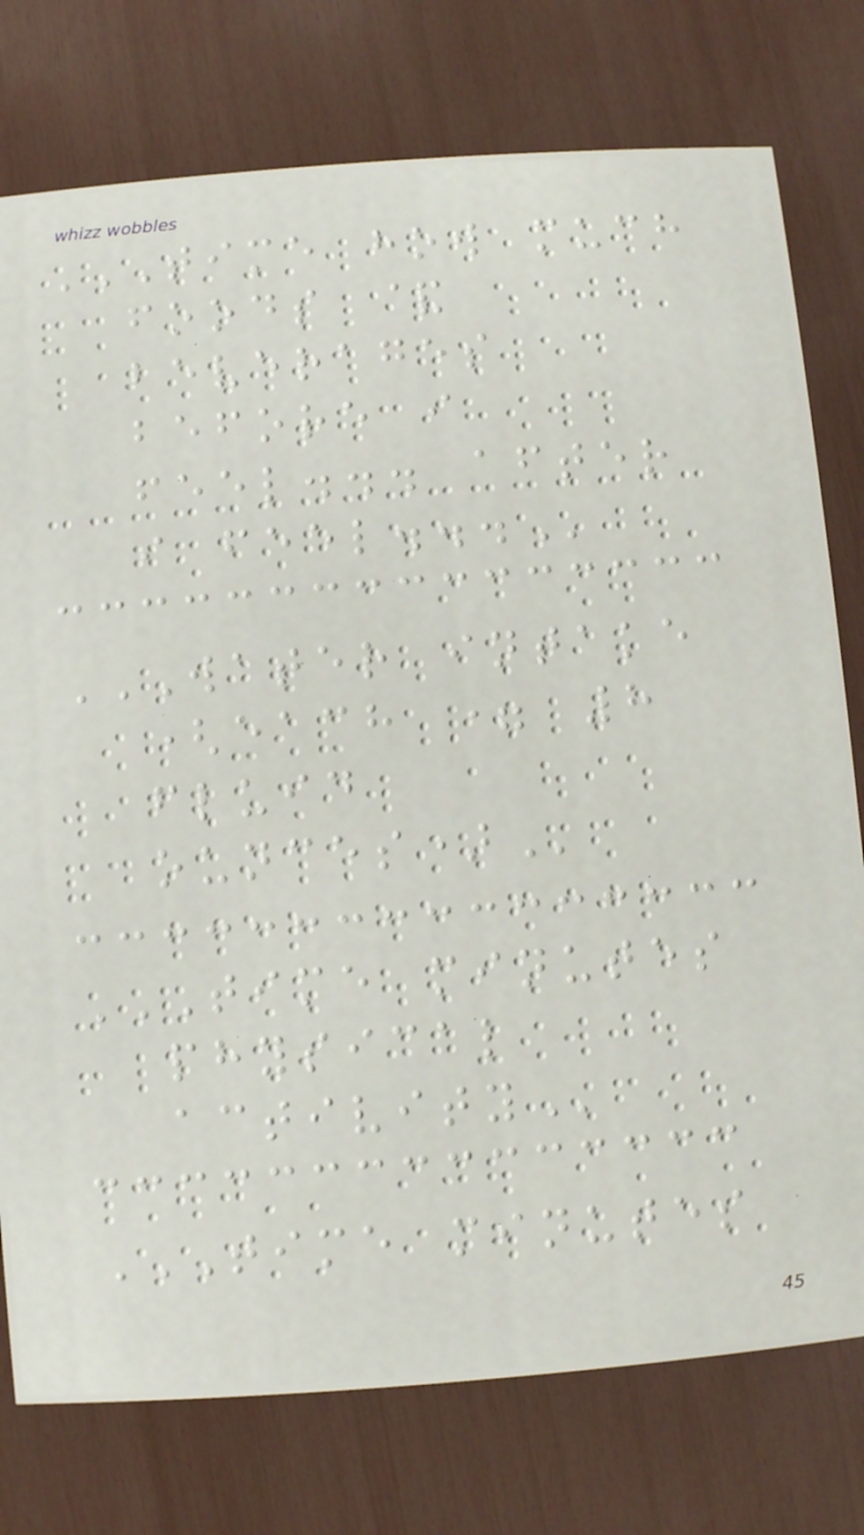TIME HOW MUCH
FOODS &
BEVERAGES
BEFORE I
FEEL... AFTER
I FEEL...
WATER INTAKE
(EACH = 8
FLUID
OUNCES)
TIME MINUTES
PHYSICAL
ACTIVITY
TIME MINUTES
